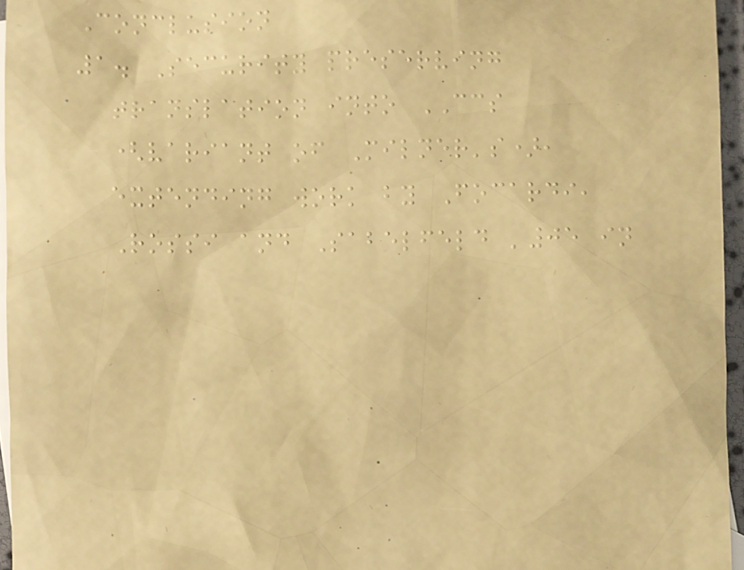Conclusion
1. Security preserving
translation into CCS
(variant of Milner's),
extending work by Focardi,
Rossi and Sabelfeld '05 in
